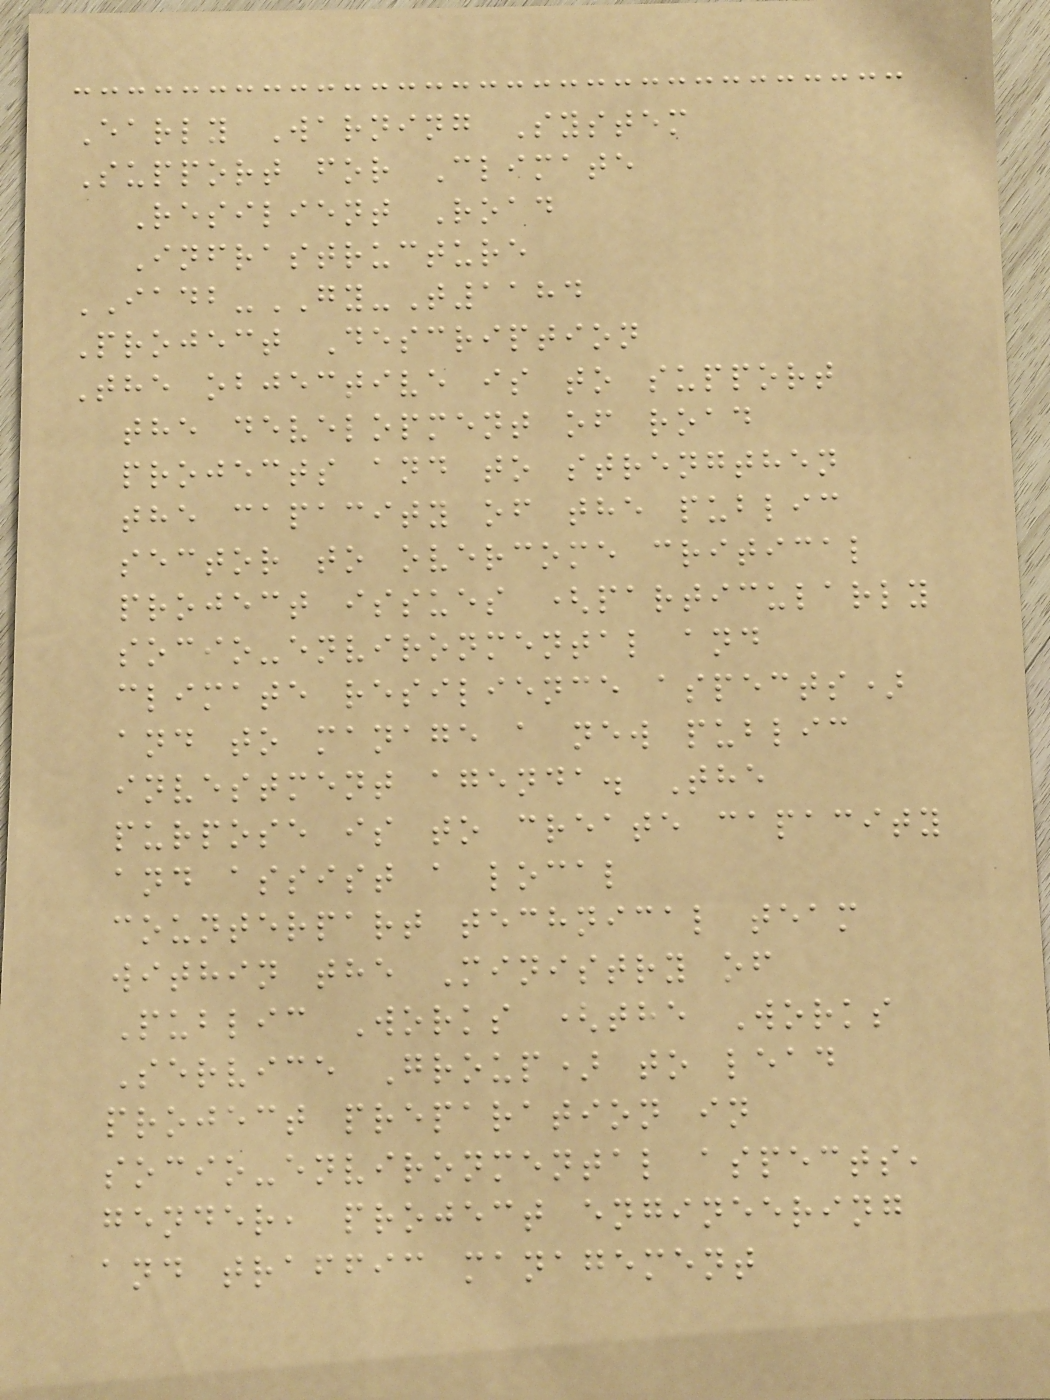Early Warning System
Support for Climate
Resilient Road
Infrastructure
IADB-GY-T1184
Project Description
The objective is to support
the development of road
projects and to strengthen
the capacity of the public
sector to overcome critical
project issues (particularly
socio-environmental and
climate resilience aspects)
and to manage a new public
investment agenda. The
purpose is to create capacity
and assist a local
counterpart technical team
within the Ministry of
Public Works (the Works
Service Group) to lead
project preparation in
socio-environmental aspects,
gender, project engineering
and traffic management
